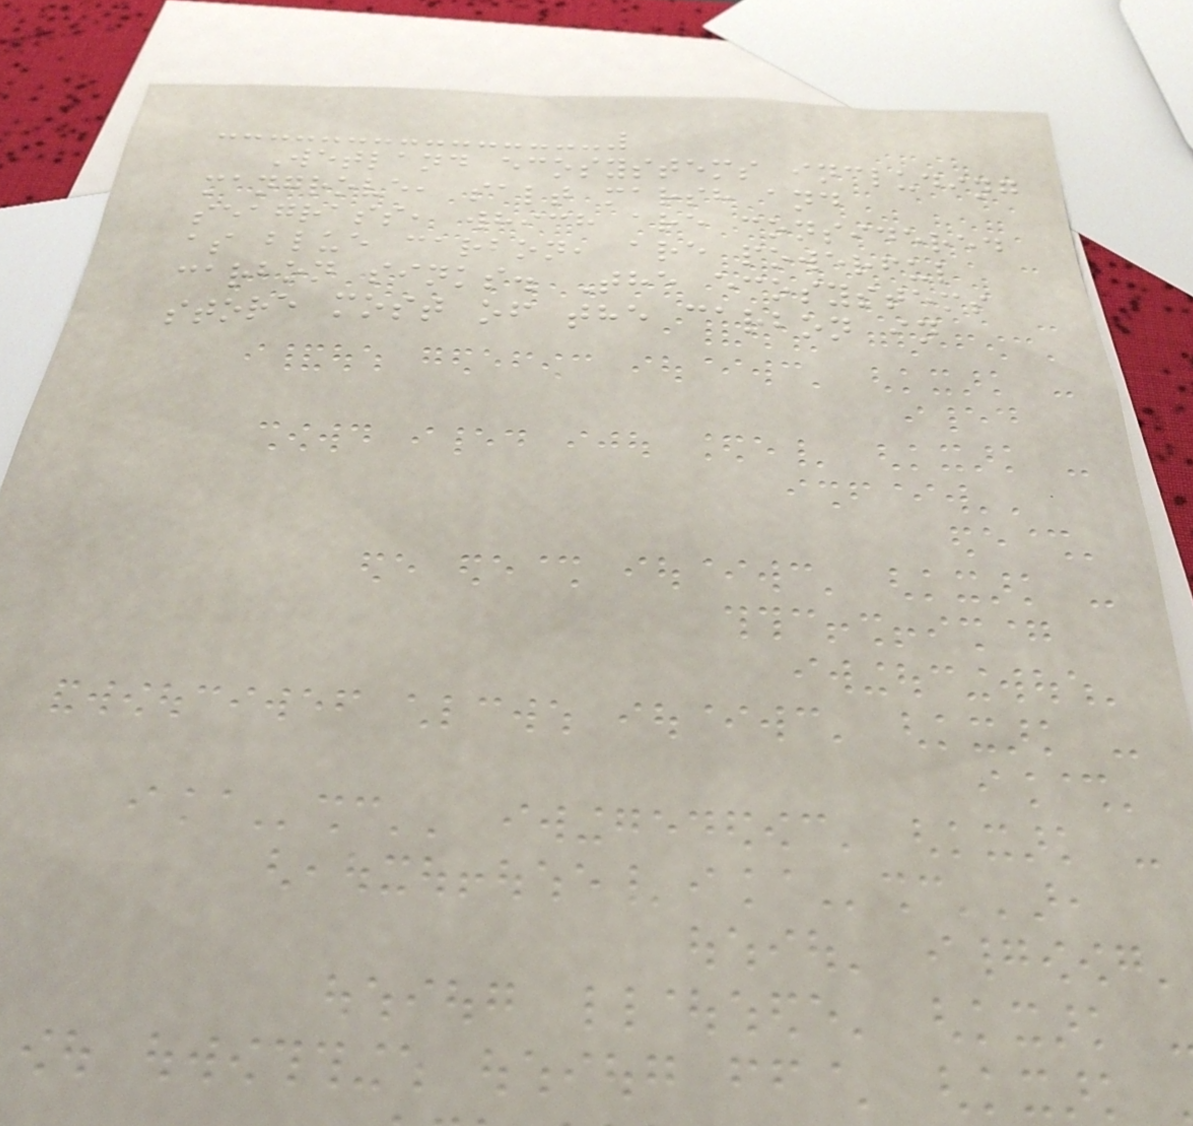Wetland ecosystems including
mangrove, salt marsh and
seagrass, which are considered
as blue carbon, are powerful
carbon sinks. The ecosystems
store most of the carbon in
